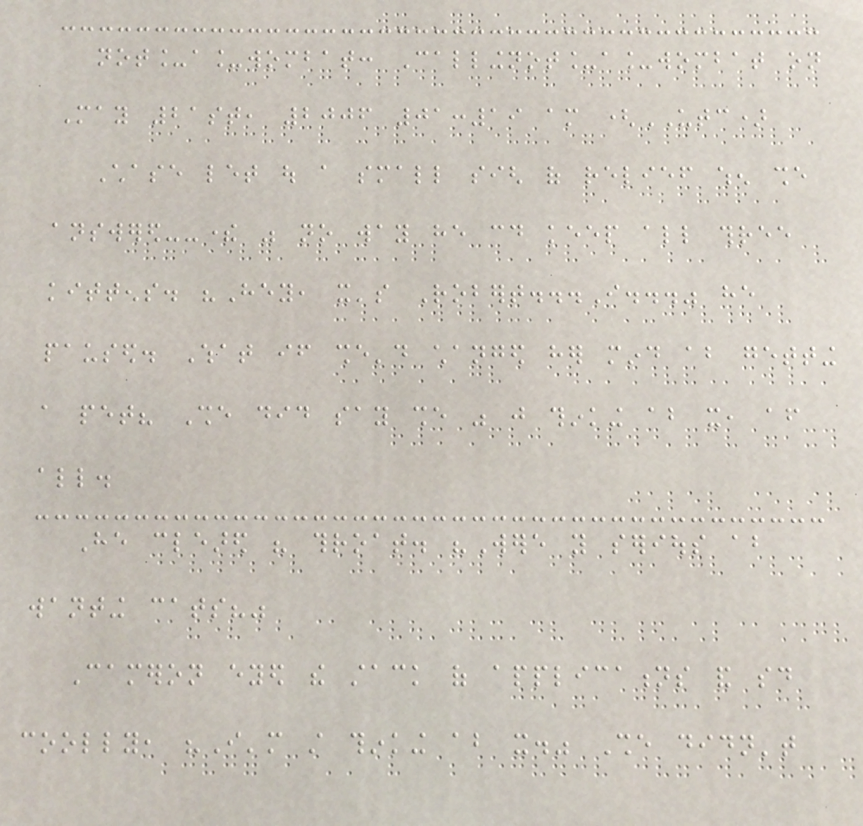not_a_wombat: Callingnot_a_wombat on
May 21st, 2006 01:19 am (UTC)
Chase let out a small sigh of relief when she
answered--there was no way he could keep all three
kittens. "Hey, it's Robert...I..." he
paused. What if she'd changed her mind about getting
a pet? She did say she was just thinking about it, after
all.
He cleared his throat. "Were you serious about
wanting cats?"
Cameron eyed the stack of applications and said
coolly, "I'm still thinking about it." She didn't
